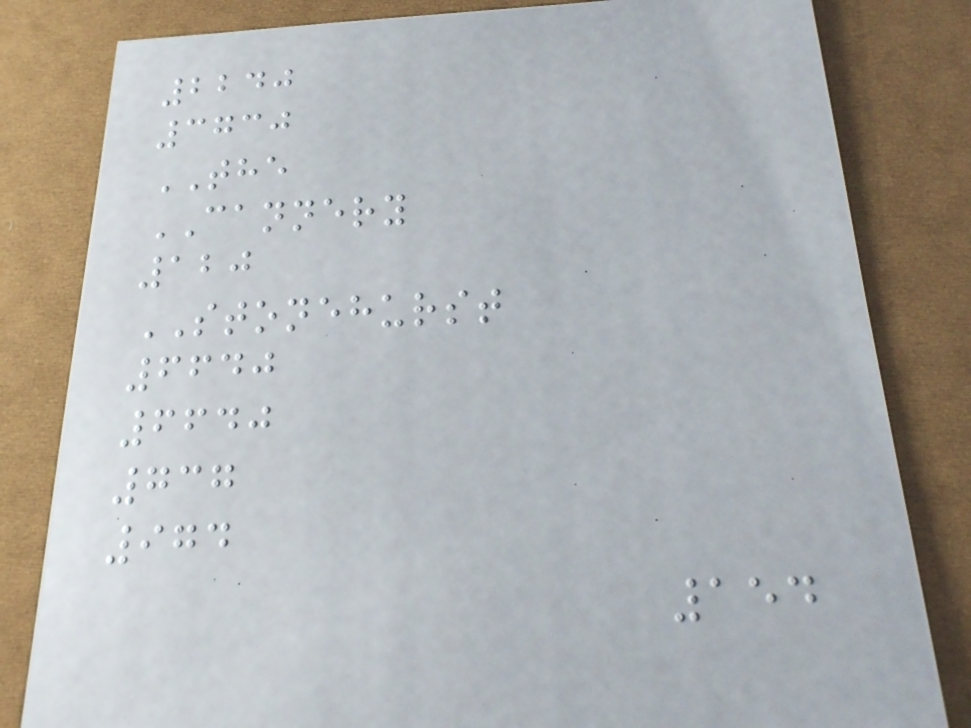2240
3730
THE
CANNERY
120
STONEHURST
6640
6640
737
974
154
